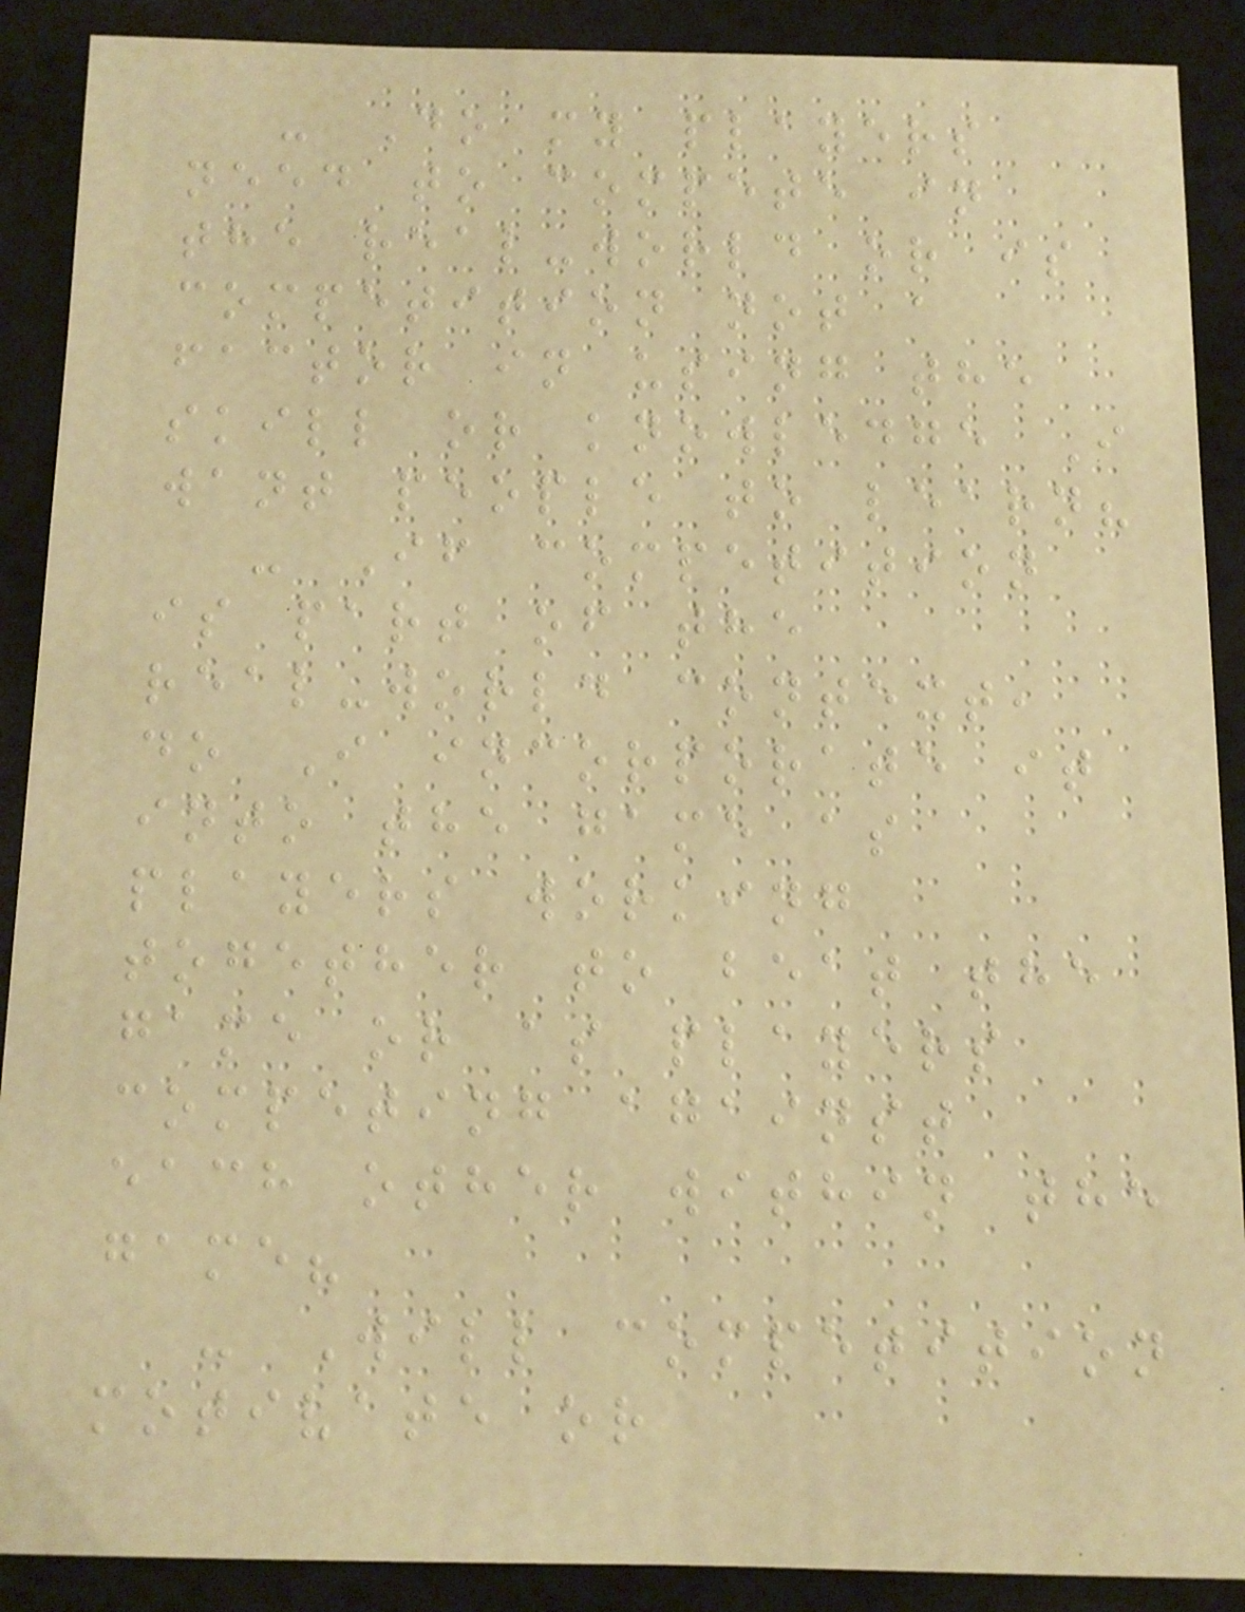- Do my players
need to compete in
the real-world or is
competition not a
factor in using the
skill or knowledge I
want people to learn?
- If competition
is part of the
real-world context,
do I incorporate it
into the game as
players working
together to beat the
game or as players
competing against
each other within the
game?
- Will competition
motivate or
